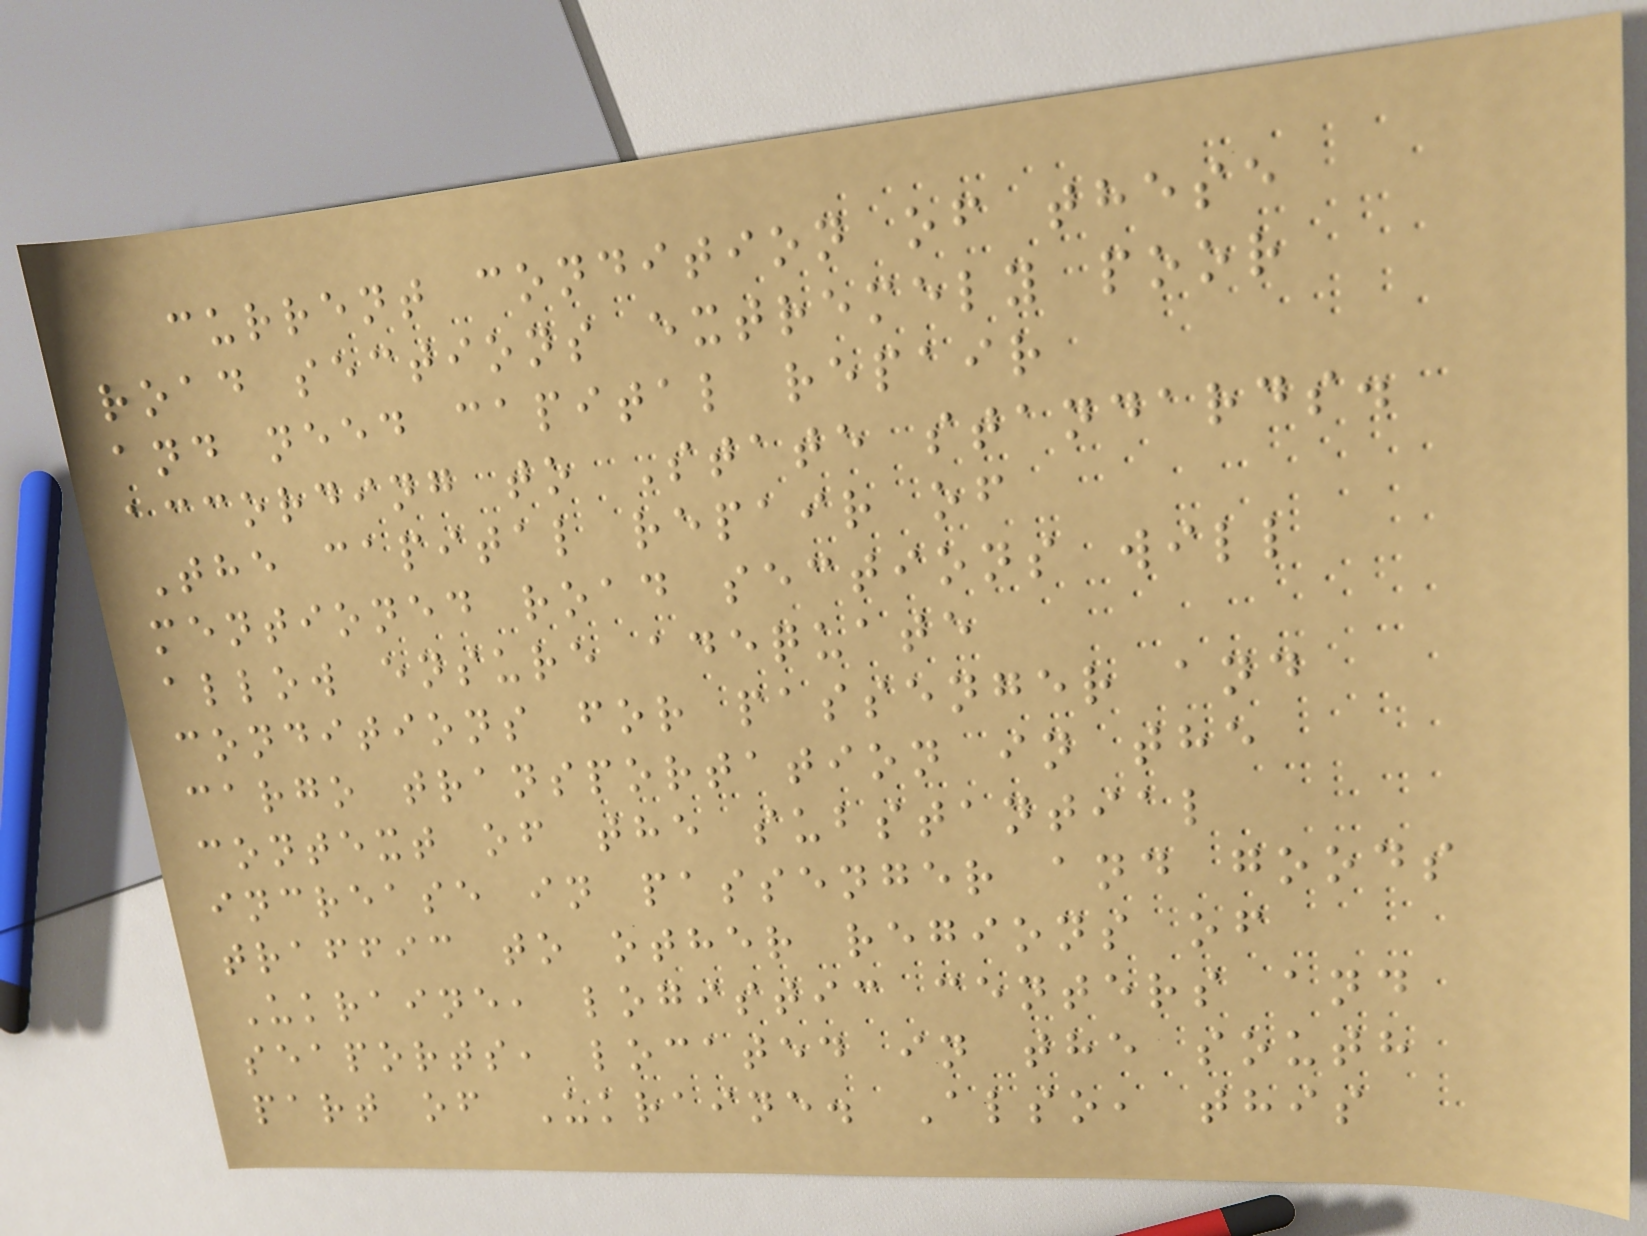current condition of these
road sections extremely poor
and need capital repair
according to State standards.
The capital repair of
mentioned road sections will
allow ensure adequate
conditions for passenger and
cargo transportation in the
context of the substantial
increase in passenger and goods
traffic to other regions of
Ukraine, logistic centers and
seaports, located in the south
part of Ukraine. Also, this
